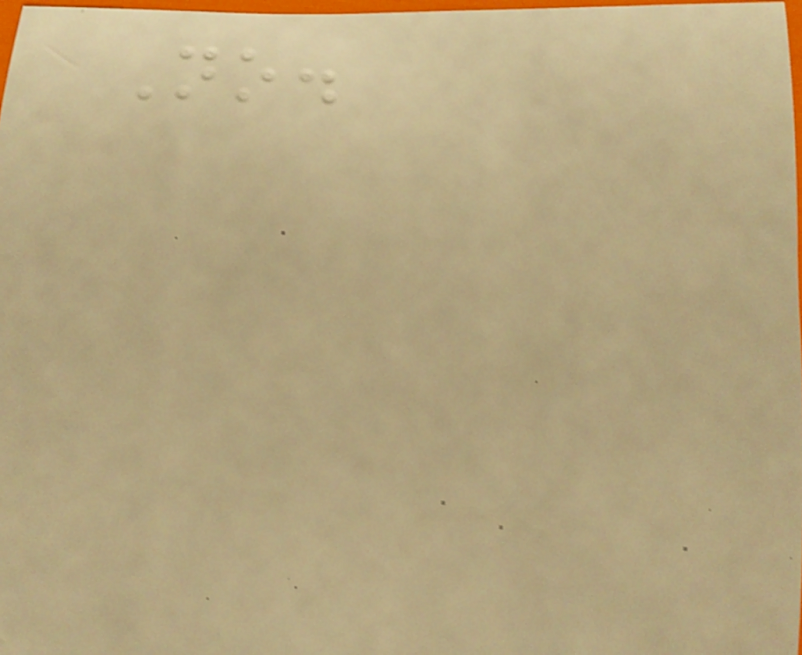No.
